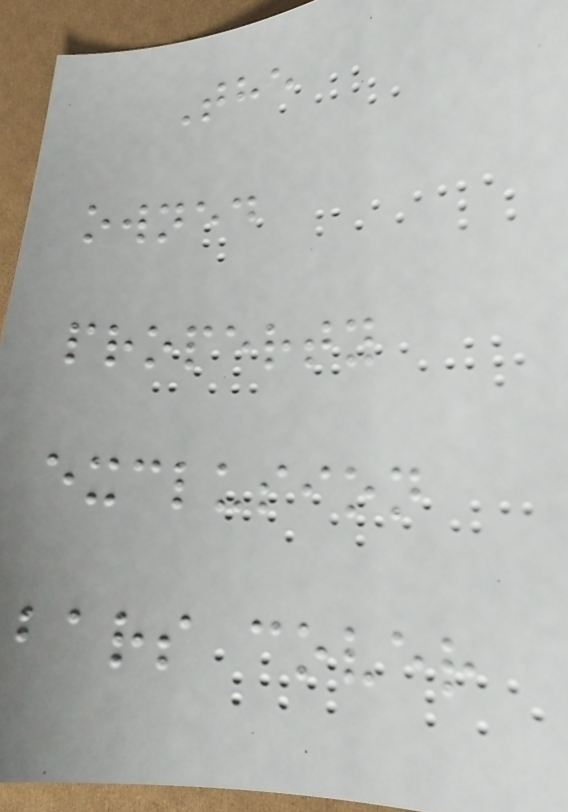The
owned
property
exclusion
bars cover
